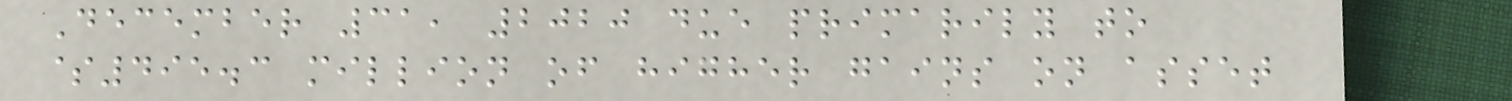December 31, 2020 due primarily to
$495.3 million of higher gains on asset
